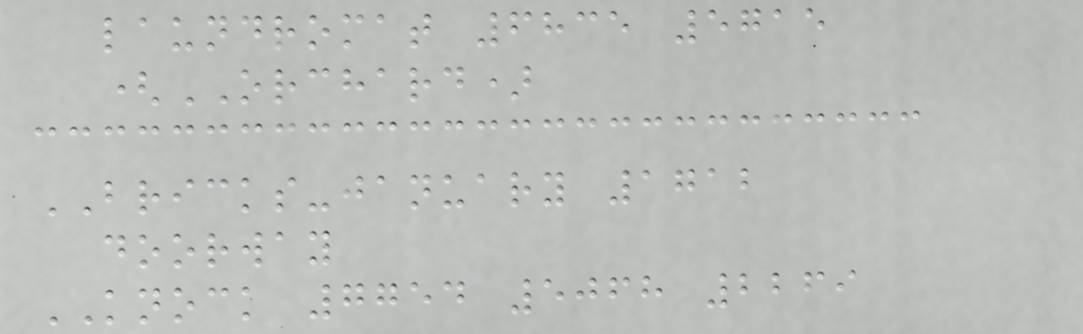laundromat 6835 5715
(ORCHARD)
BRICKS-january 1712
doorway
KNOCK 7754 5068 2269
